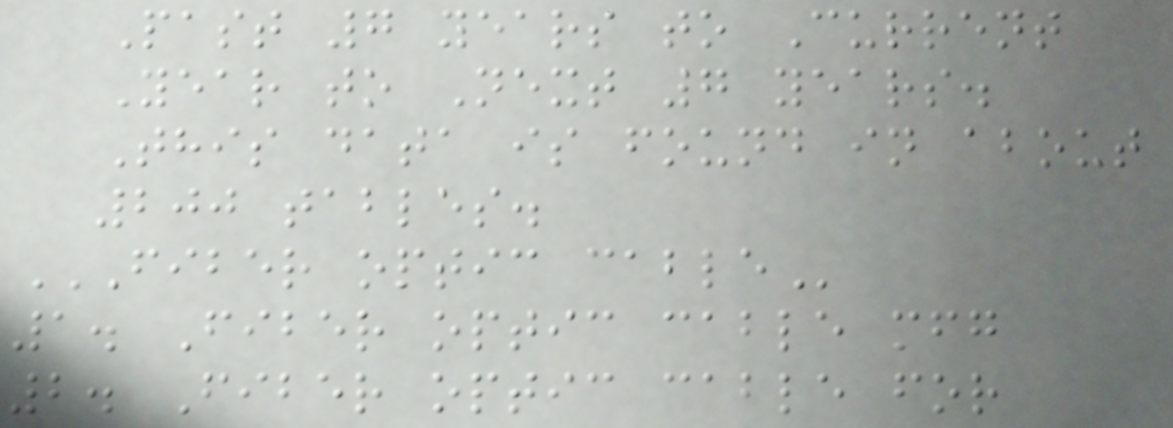Past 7 years to Current
Year to Next 7 years.
This data is found in about
200 tables.
FIBER OPTIC CABLE
1. Fiber optic cable mfg
2. Fiber optic cable for
